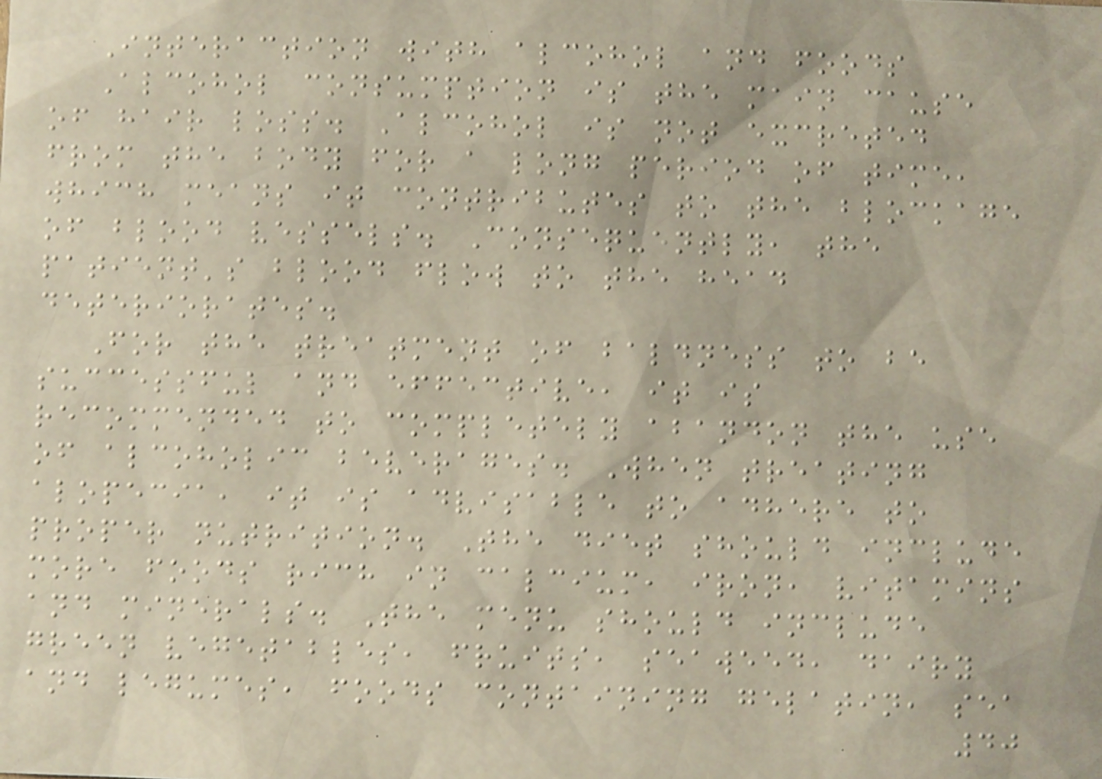Interaction with alcohol and foods
Alcohol consumption is the main cause
of hair loss. Alcohol is not excreted
from the body for a long period of time,
which means it contributes to the blockage
of blood vessels. Consequently, the
patient's blood flow to the head
deteriorates.
For the treatment of baldness to be
successful and effective, it is
recommended to completely abandon the use
of alcoholic beverages. When treating
alopecia, it is advisable to adhere to
proper nutrition. The diet should include
more foods rich in calcium, iron, vitamins
and minerals. The menu should include
green vegetables, fruits, seaweed, dairy
and legumes, foods containing gelatin, sea
40
